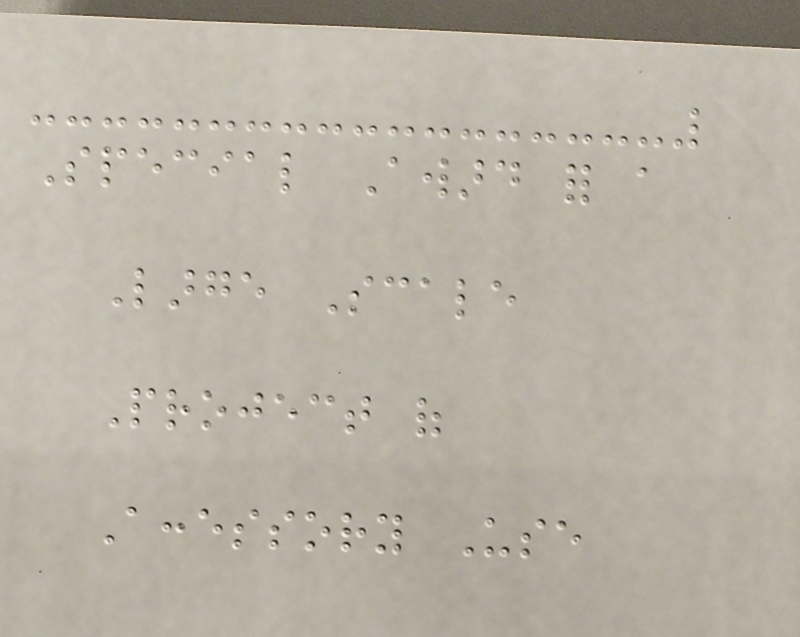Special Award for a
Large Scale
Project of
Accessory Use
